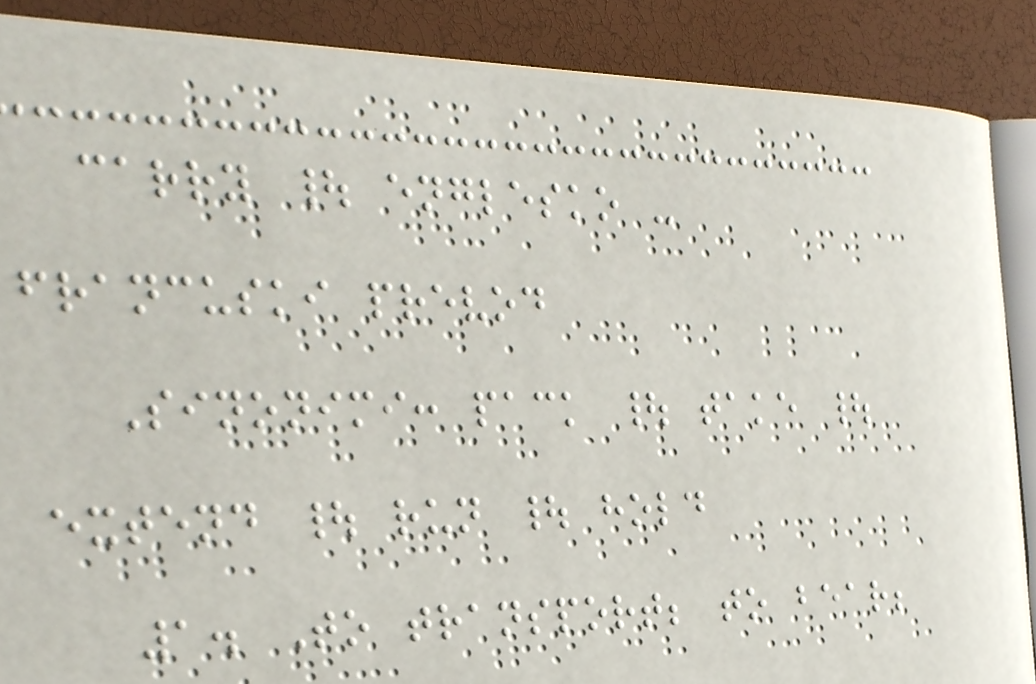carry | englesko -
francuski prevod
Sinonimi: pack | take |
extend | run | hold
1. To transport; to bear;
